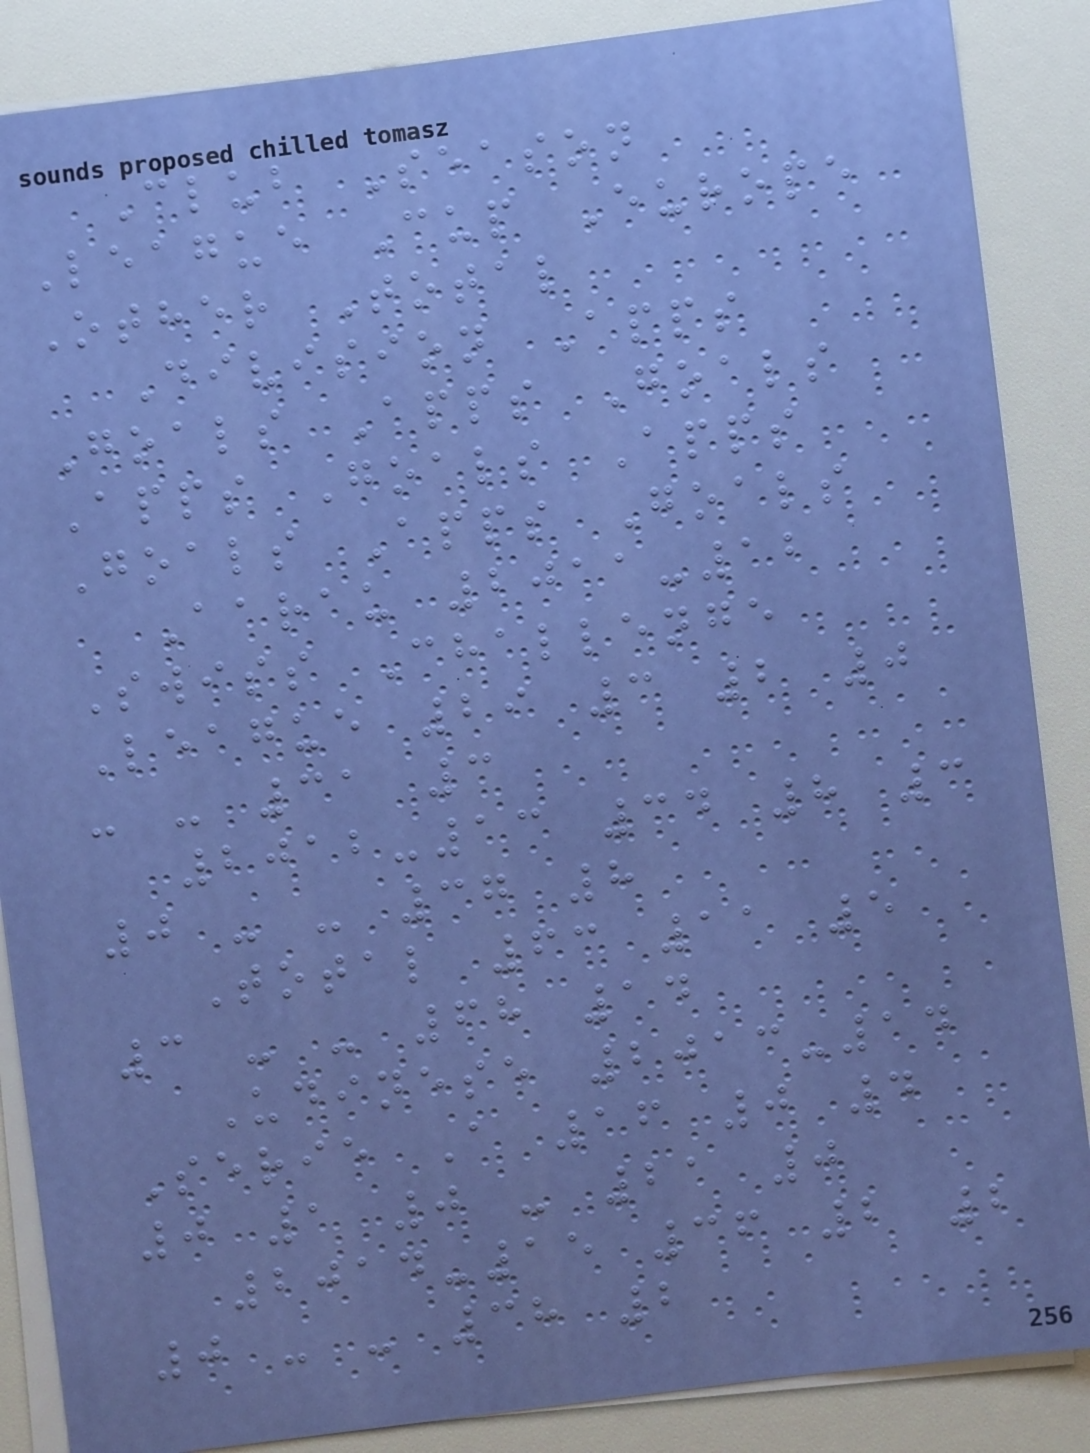Club Season
League Cup Europe
Other Total
Division Apps
Goals Apps Goals
Apps Goals Apps
Goals Apps Goals
Aarau 2011-12
Swiss Challenge
League 29 3 2 0
- - 31 3
2012-13 34 8 3
0 - - 37 8
Total 63 11 5
3 - - 68 14
Udinese 2013-14
Serie A 16 0 4
0 1 0 - 21 0
2014-15 36 2 2
0 - - 38 2
